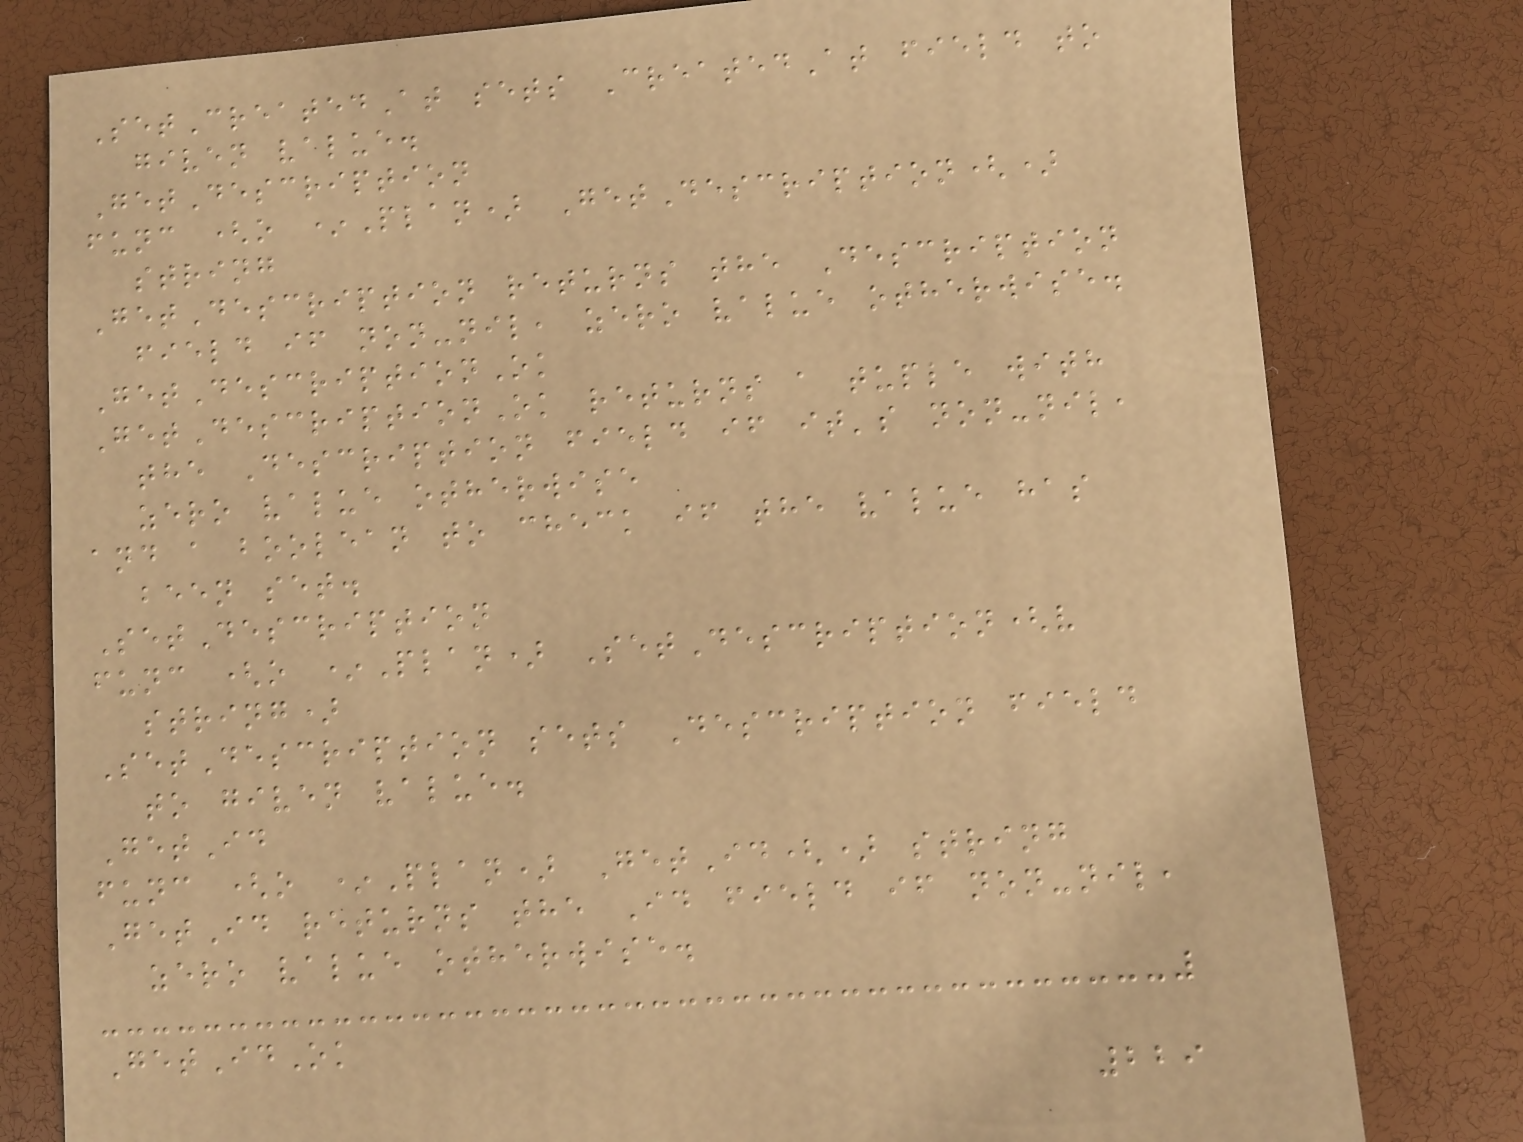SetCreatedAt sets CreatedAt field to
given value.
GetDescription
func (o *Plan) GetDescription()
string
GetDescription returns the Description
field if non-nil, zero value otherwise.
GetDescriptionOk
GetDescriptionOk returns a tuple with
the Description field if it's non-nil,
zero value otherwise
and a boolean to check if the value has
been set.
SetDescription
func (o *Plan) SetDescription(v
string)
SetDescription sets Description field
to given value.
GetId
func (o *Plan) GetId() string
GetId returns the Id field if non-nil,
zero value otherwise.
GetIdOk
229
